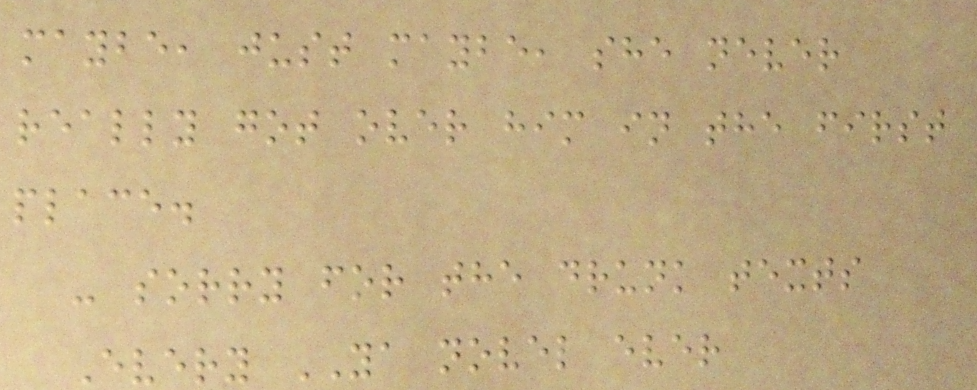maybe, just maybe, she never
really got over him in the first
place.
- sorry for the drunk texts
Every YA novel ever
